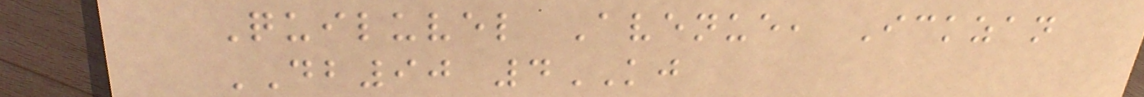Quiluvel Avenue, Ickzan
DB90 4KJ
